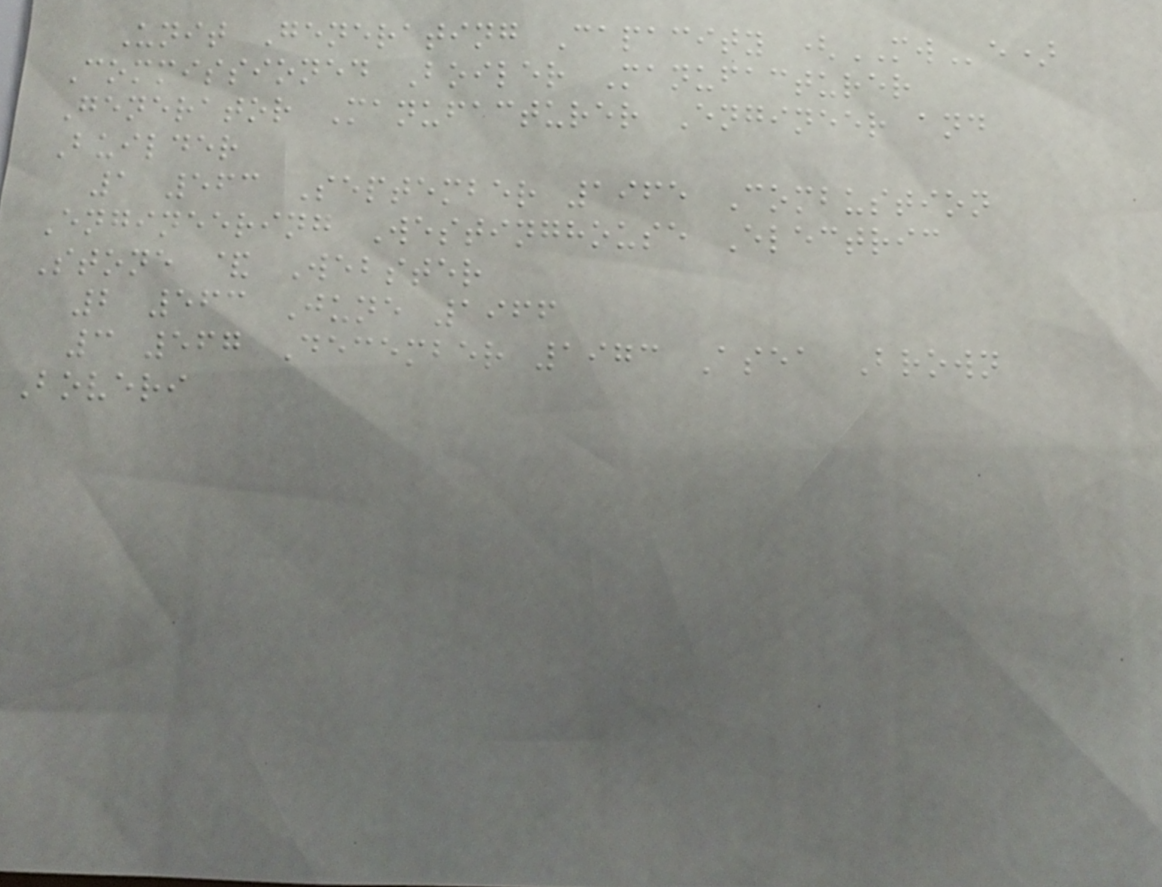Unit Generating Capacity (MWe)
Commissioned Boiler Manufacturer
Generator Manufacturer Engineer and
Builder
1 563 September 1965 Combustion
Engineering Westinghouse Electric
Stone & Webster
2 563 June 1966
3 567 December 1973 Asea Brown
Boveri
